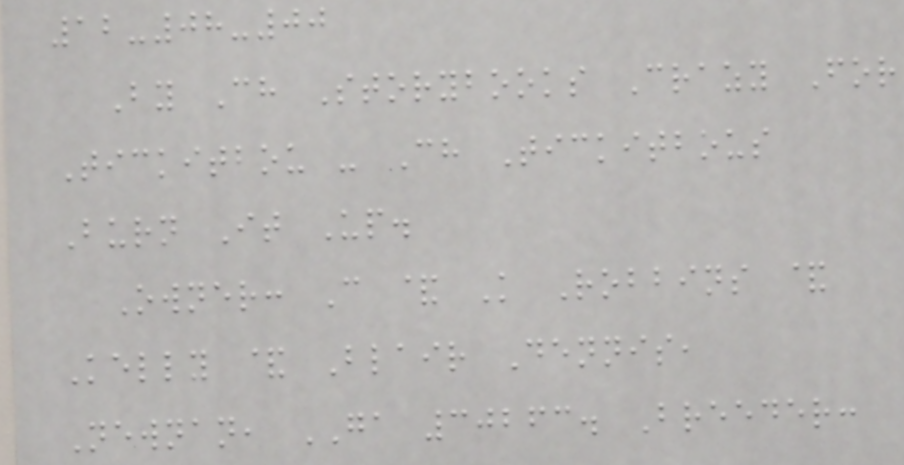12-08-00
By Ch Storybooks Crazy For
Tickitbou - Ch Tickitbous
Burn It Up.
Owner: C & K Robbins &
Kelly & Blair Dennis,
Newnan, GA 30263. Breeder:
